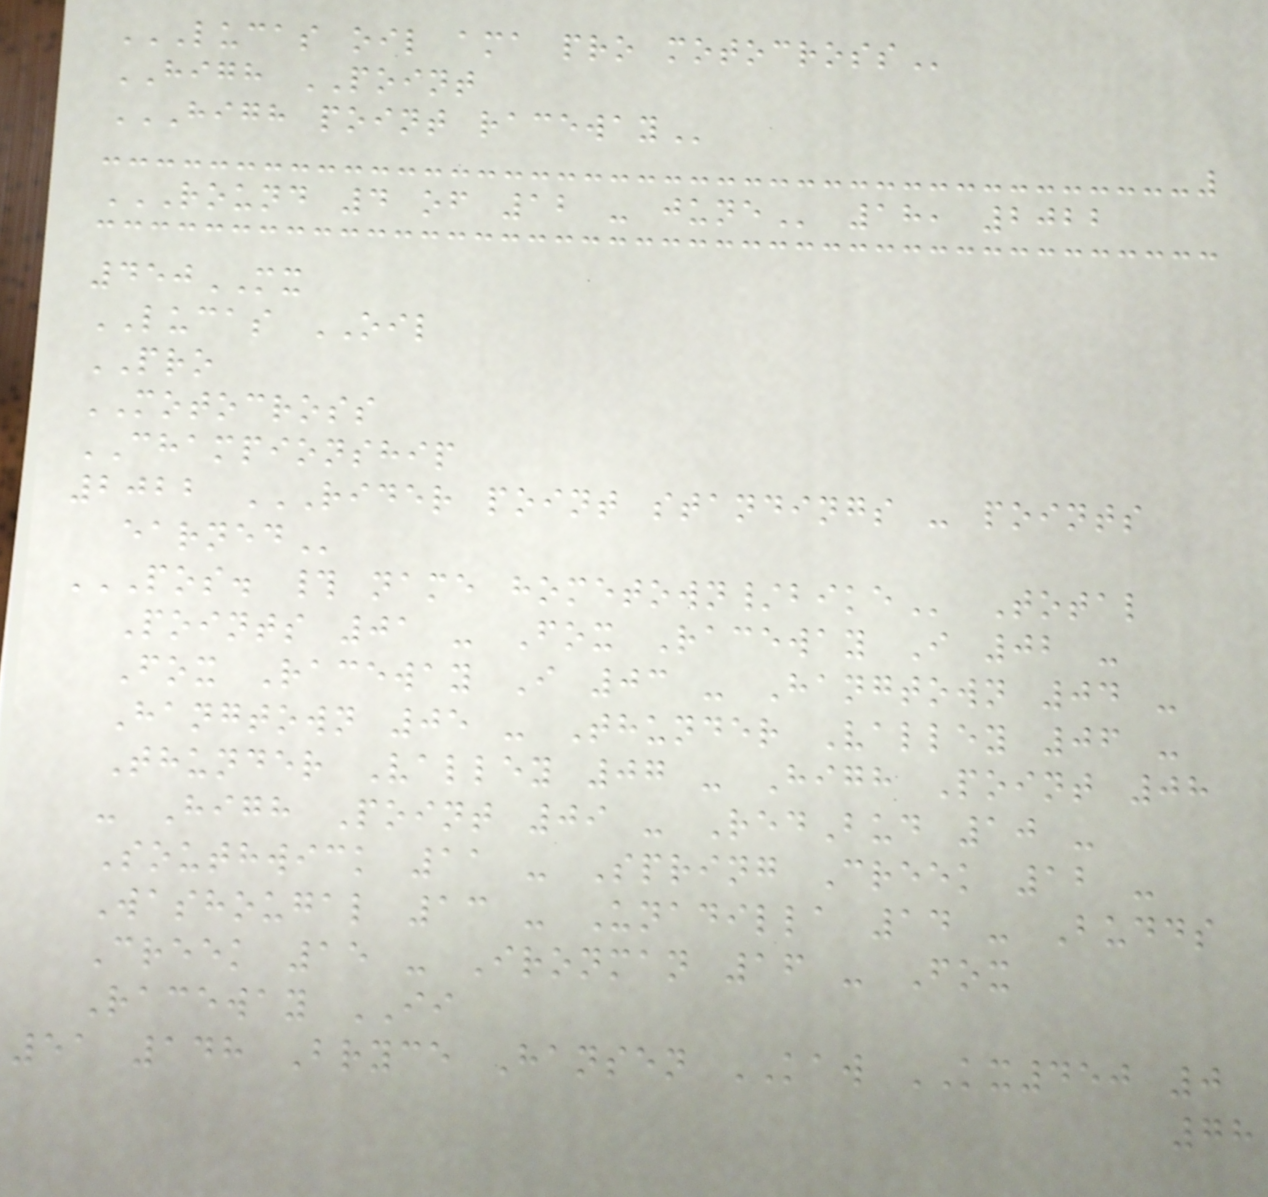LUCAS OIL AMA PRO MOTOCROSS
HIGH POINT
HIGH POINT RACEWAY
ROUND 4 OF 12 - JUNE 18, 2022
450MX
LUCAS OIL
PRO
MOTOCROSS
CHAMPIONSHIP
2022 RIDER POINT STANDINGS - POINTS
EARNED
POS. # NAME HOMETOWN/BIKE Total
Points 01 - Fox Raceway I 02 -
Fox Raceway I 03 - Hangtown 04 -
Hangtown 05 - Thunder Valley 06 -
Thunder Valley 07 - High Point 08
- High Point 09 - RedBud 10 -
Southwick 11 - Spring Creek 12 -
Washougal 13 - Unadilla 14 - Budds
Creek 15 - Ironman 16 - Fox
Raceway II
51 148 Bryce Hansen KAW KX450 0
78
